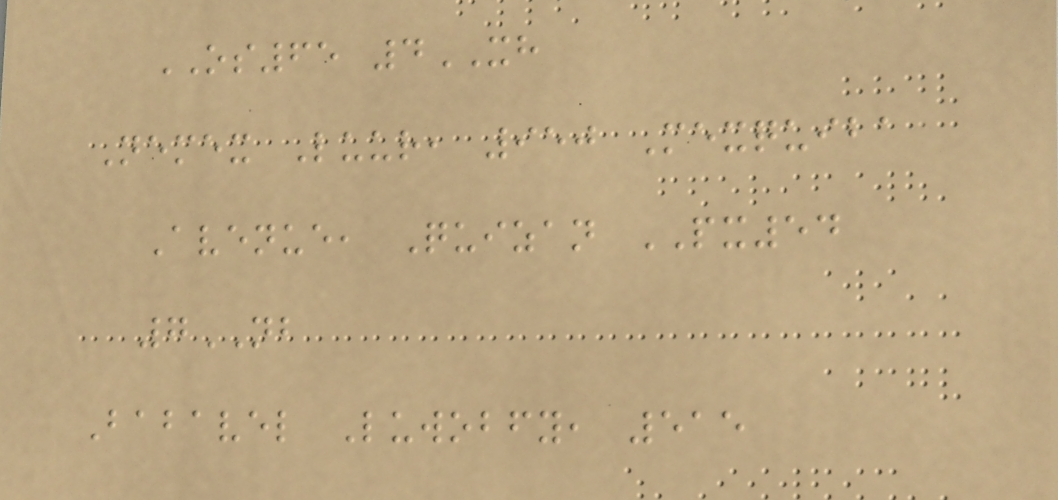OS65 4XH
Nemex Luur, 950 Mexquiba
Avenue, Quizan PX54
7NB
Babavel Luwobfy, 515
